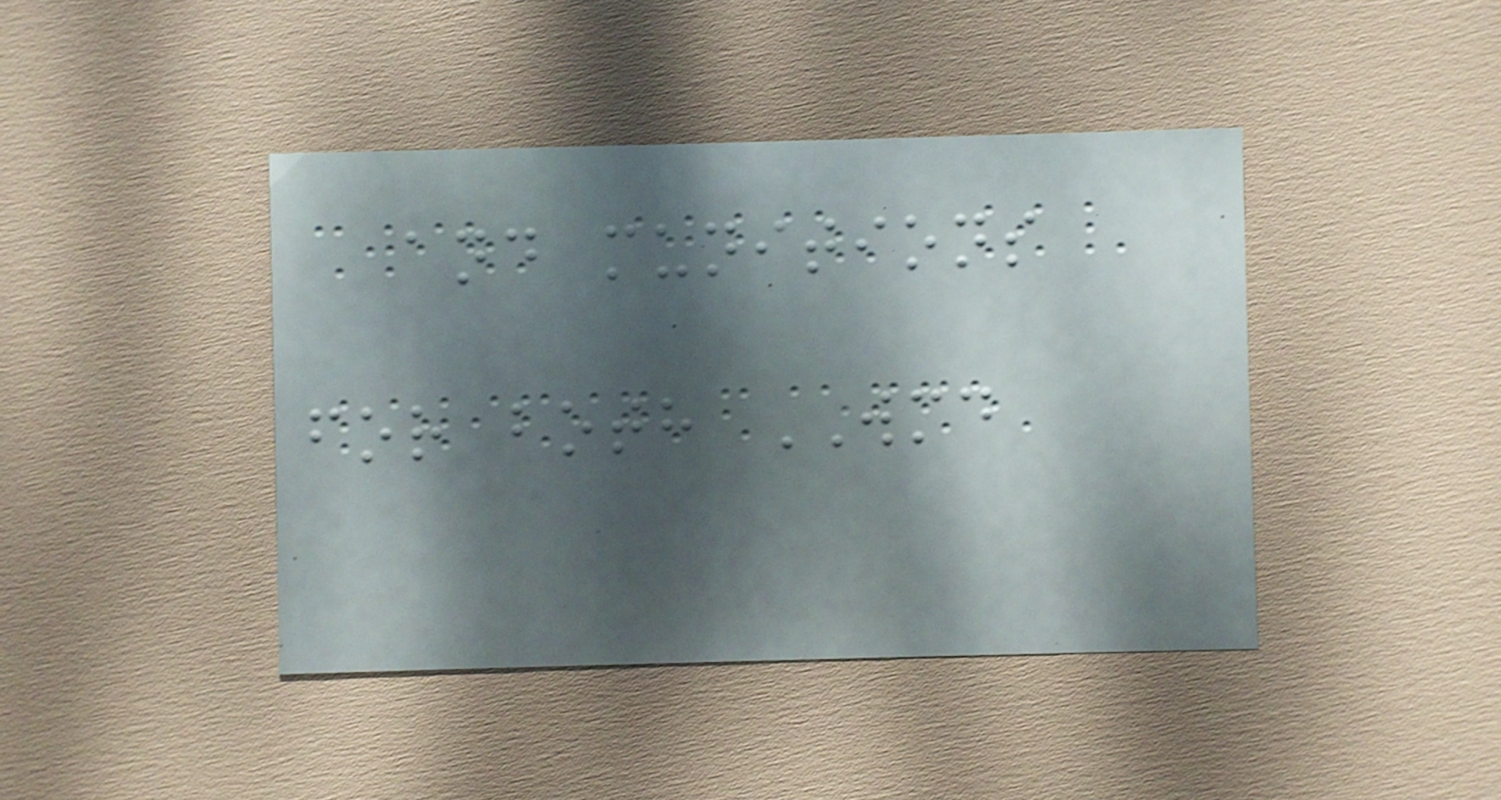and munitions
for both WMD
